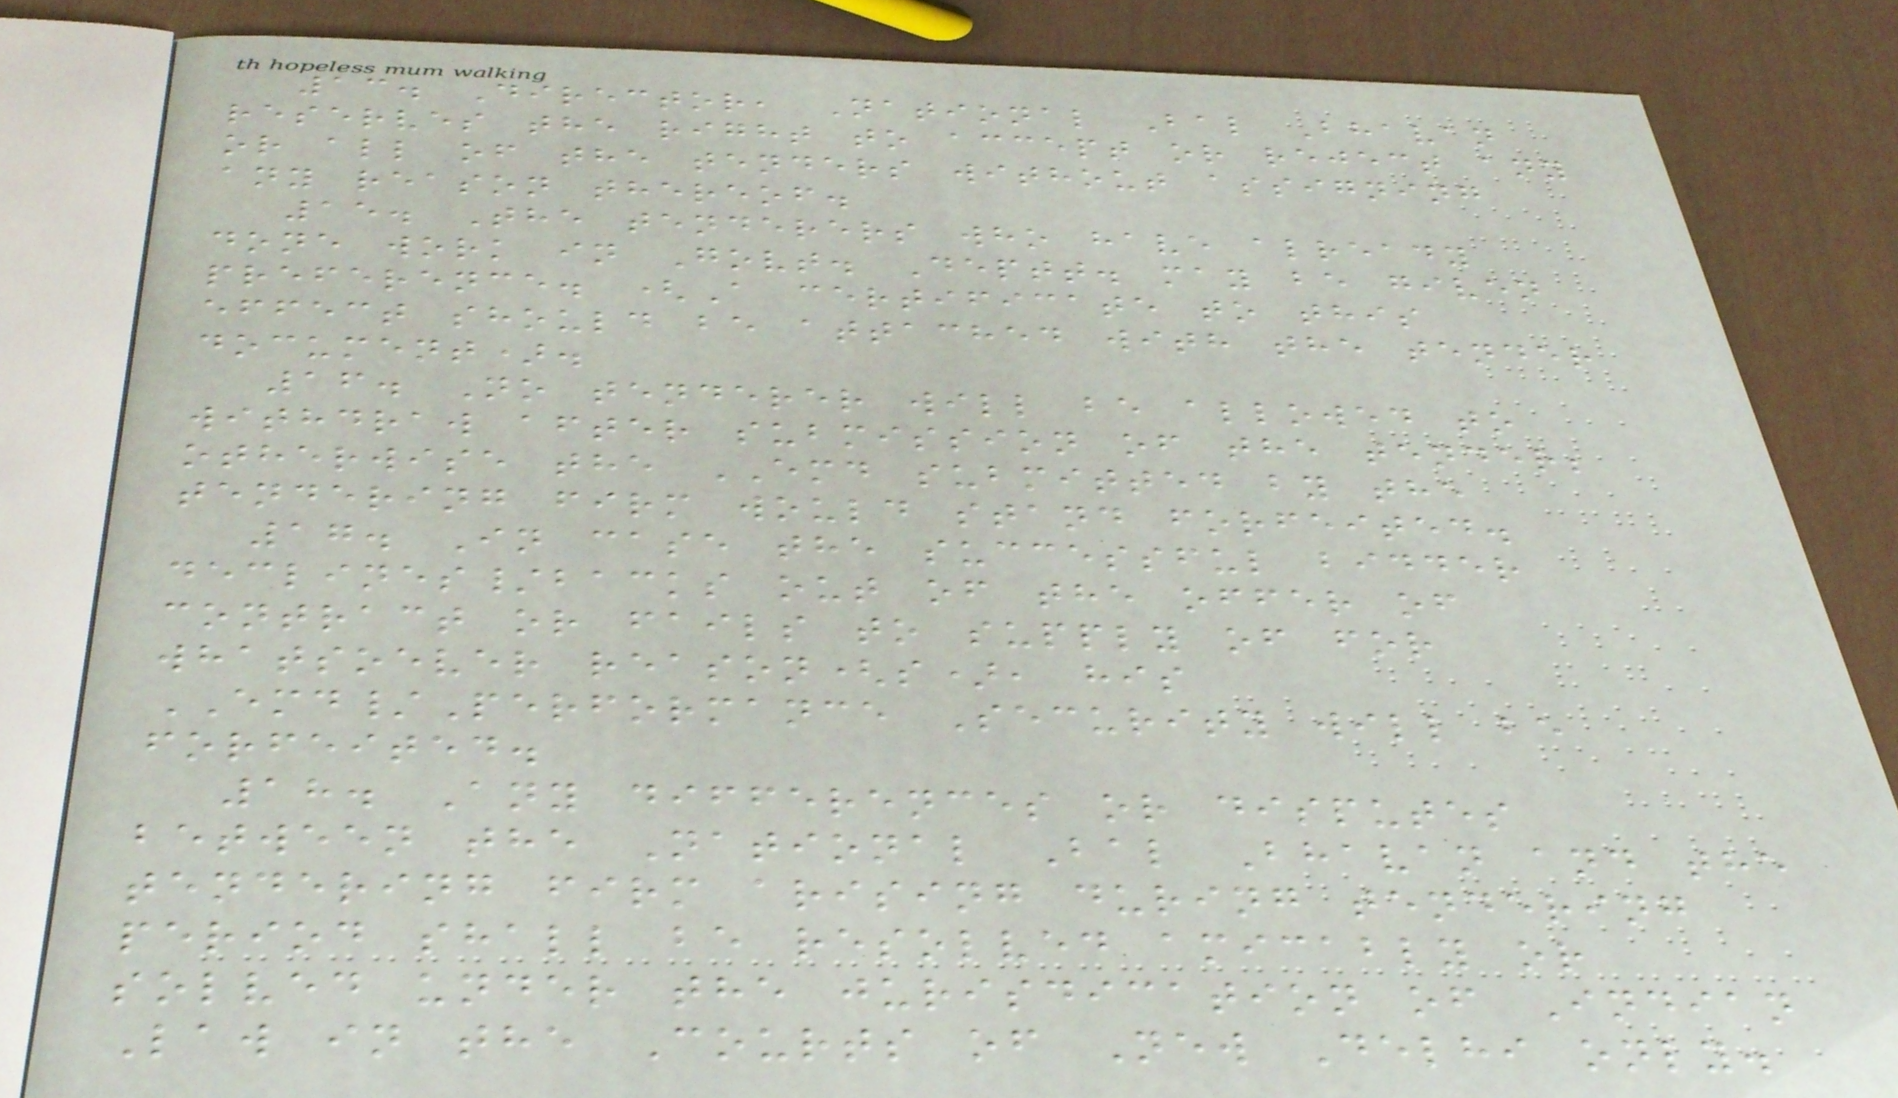13. Director, National Bal Bhavan
reserves the right to accept or reject any
or all of the tenders without assigning
any reason thereof.
15. The tenderers who have already
done work in Govt. Deptt. may be given
preference. (A certificate to this
effect should be attached with the tender
document).
16. No tenderer will be allowed to
withdraw after submission of the tender;
otherwise the EMD submitted by the
tendering firm would stand forfeited.
17. In case the successful bidder
declines/backs out of the offer of
contract or fails to supply of for
whatsoever reason(s), his
EMD/Performance Security will be
forfeited.
18. Any differences or disputes
between the National Bal Bhavan and the
tendering firm arising during tendering
period shall be resolved amicably or
solved under the jurisdication of Indian
Law in the Courts of New Delhi only.
